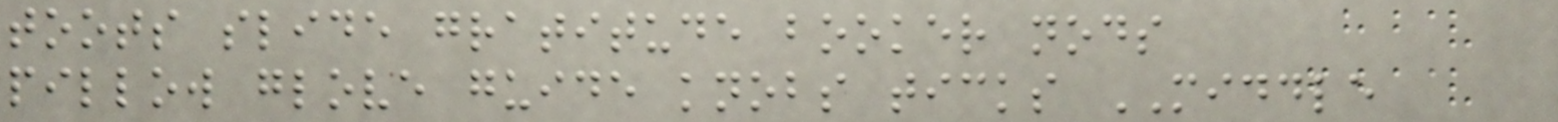toots slide gratitude booker nods
pillow glove guide knobs ticks MIDDLE
